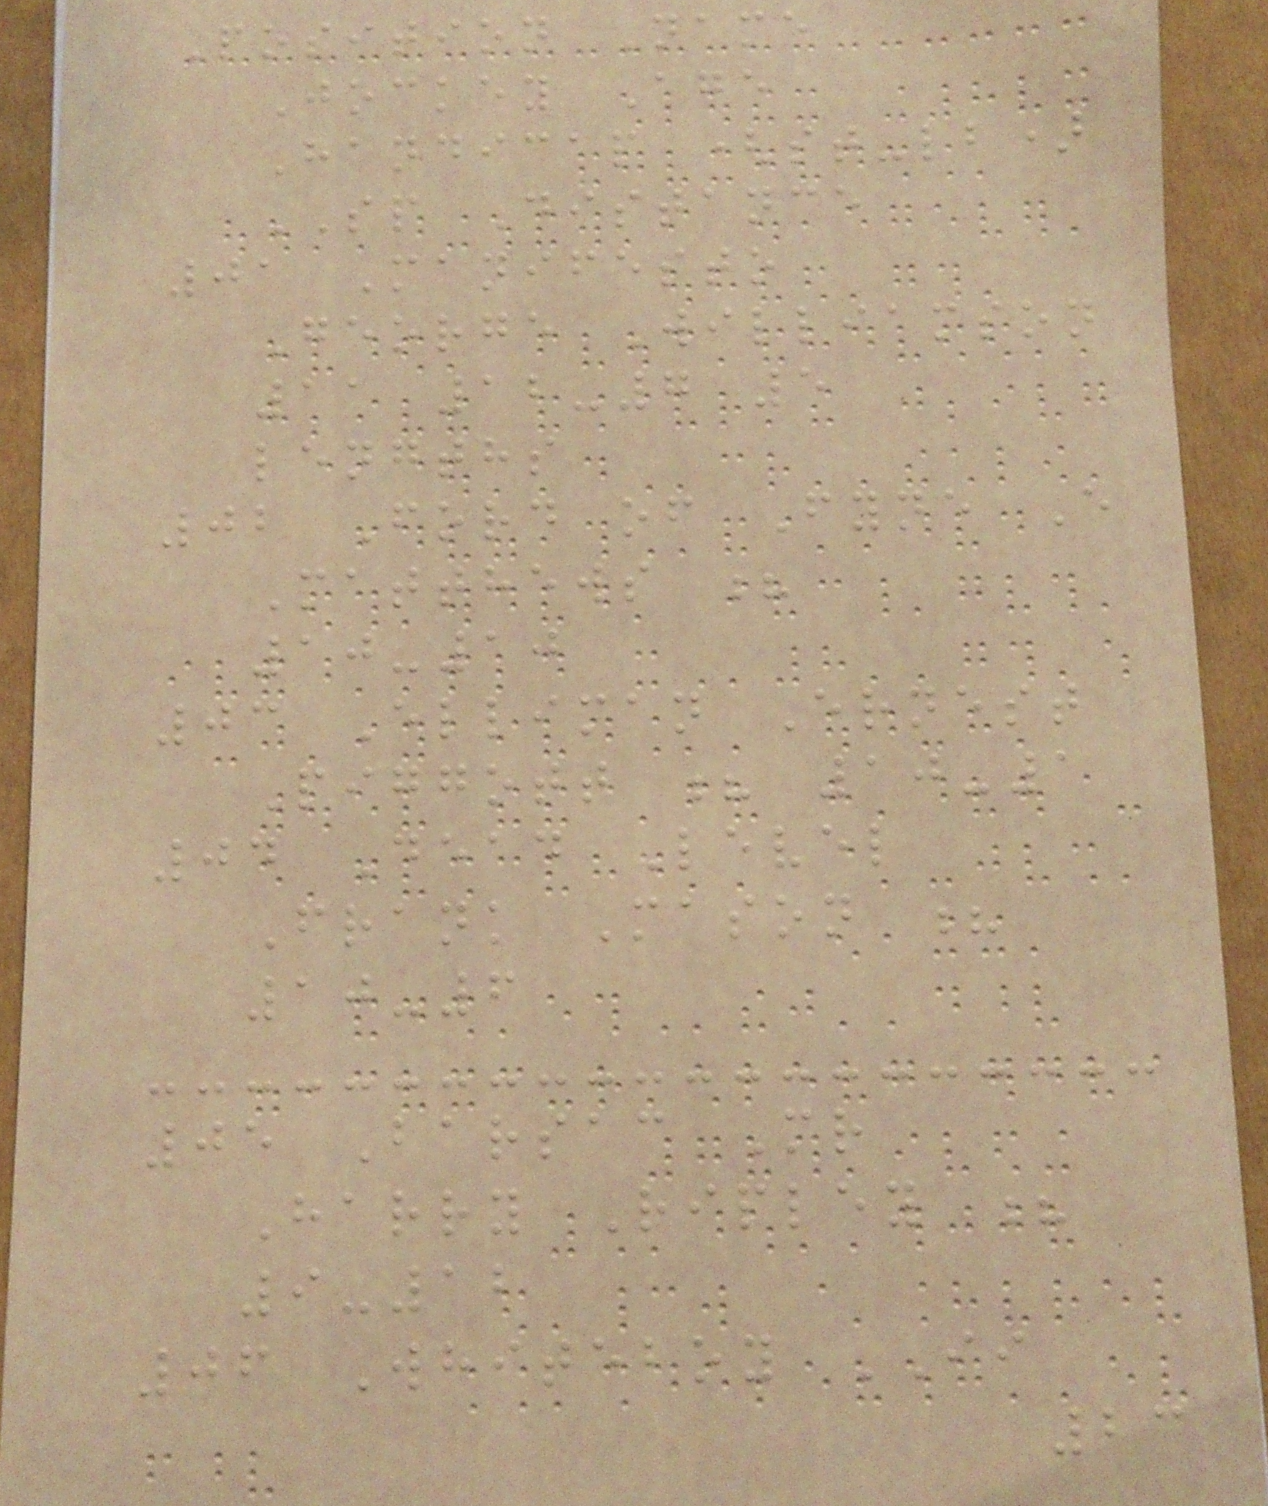Position Name
Jockey Age
Handicap (st-lb)
SP Distance
01 Manifesto
George Williamson
11 12-7 5
lengths
02 Ford of Fyne E
Matthews ?
10-10
03 Elliman Ernest
Piggott ? 10-1
04 Dead Level
Frank Mason ?
10-6
05 Barsac Mr
Harry Ripley ?
9-12
06 Whiteboy II
23
